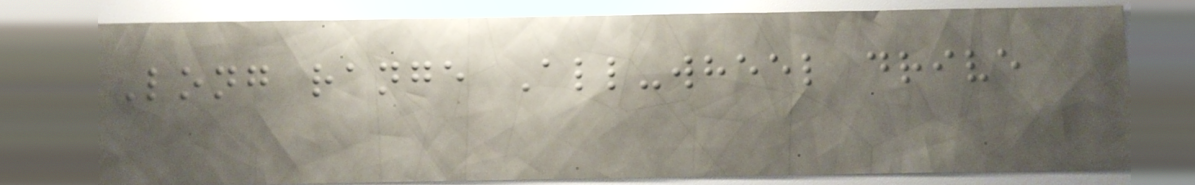Long range All-wheel drive
